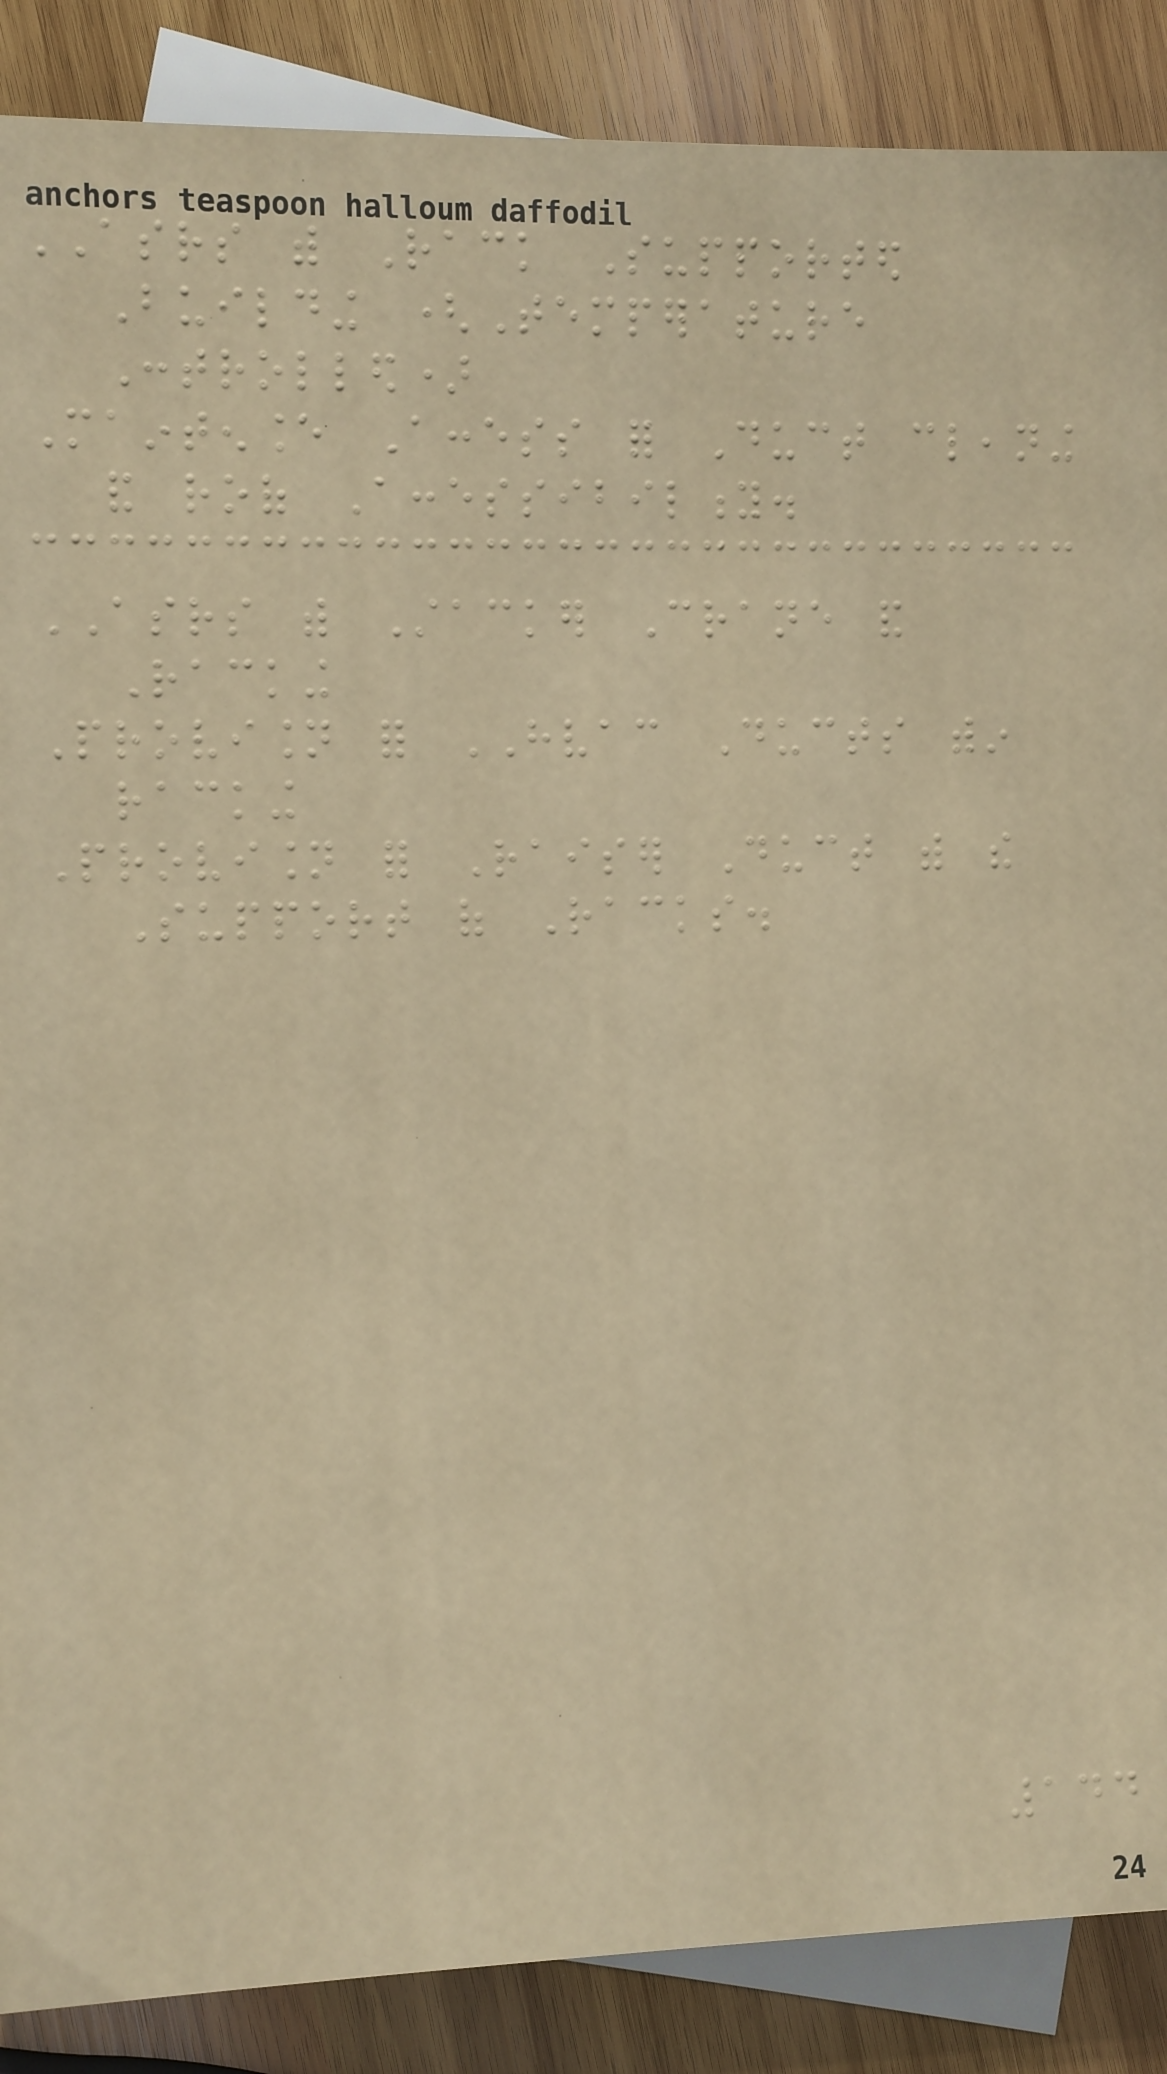ASRS with Rack Supported
Building (Temperature
Controlled)
Maintenance Access for Duct cleaning
and roof Accessibility.
ASRS with Stacker Crane and
Racking
Provision for HVAC Ducts within
racking
Provision for Raiser Duct with the
Support of Racks.
144
